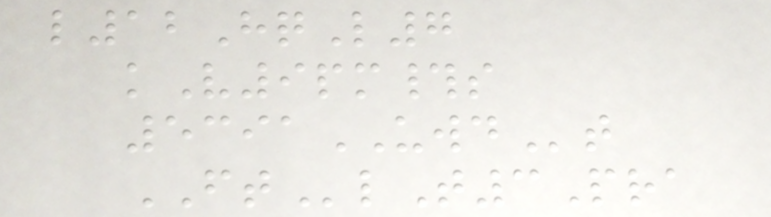l12HqL7
kV9pm#s
5391UWDt
FTlT3Pra
